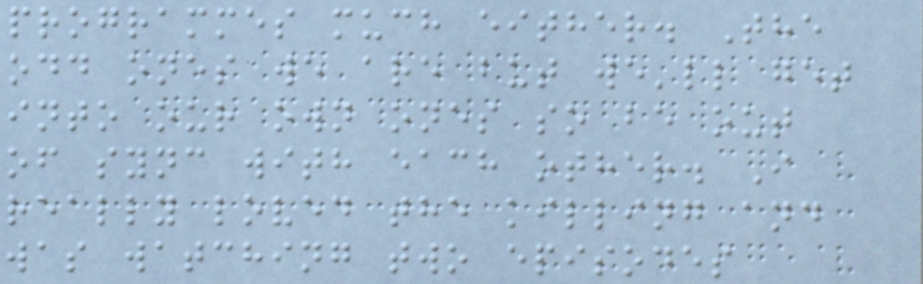programmes much either. The
odd ones we are but we'll get
into our own ones so be out
of sync with each other. I
really loved the killing and
was watching two episodes
